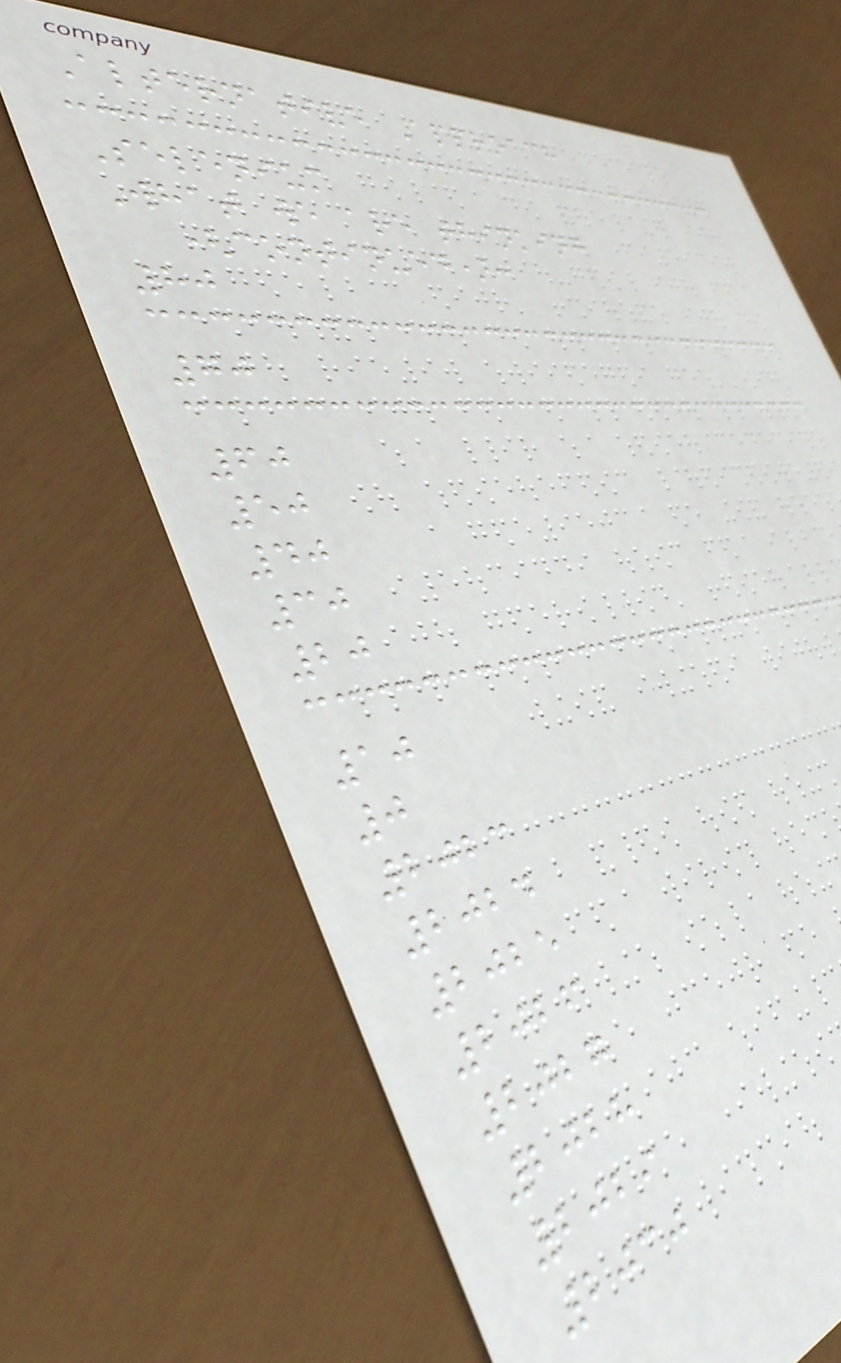Alternative Approach
Selenium
What we are thinking
(continued):
80
70
60
50
40
30
20
10
0
2023
2024
2025
2026
2027
2028
2029
2030
